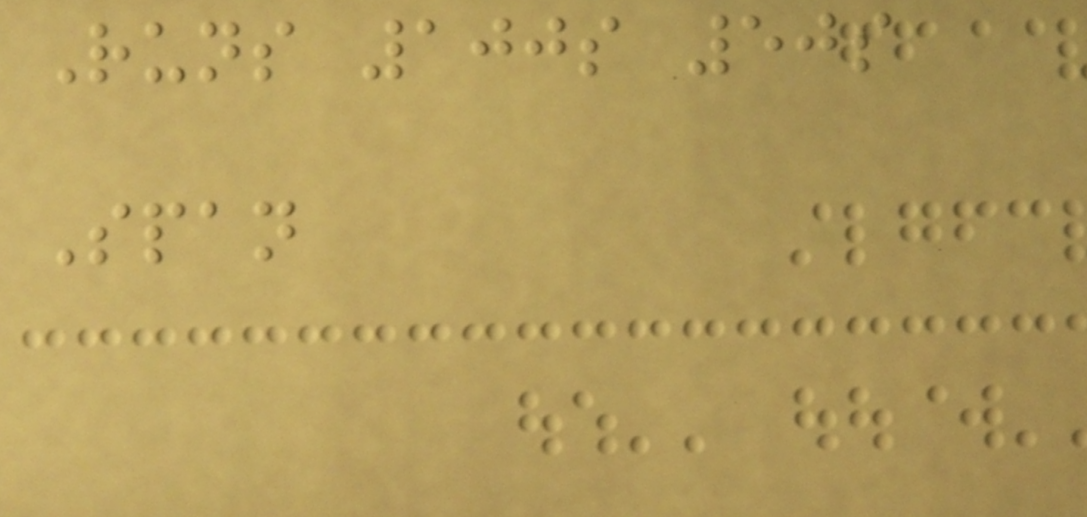Runs 100s 50s
Span
